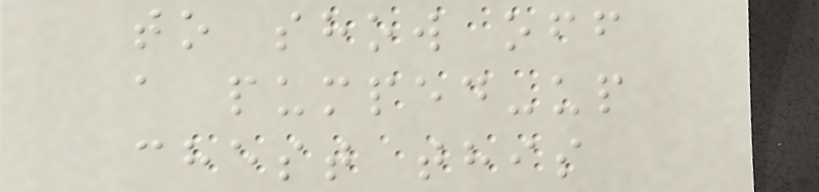to show off
a pumped-up
chest this
